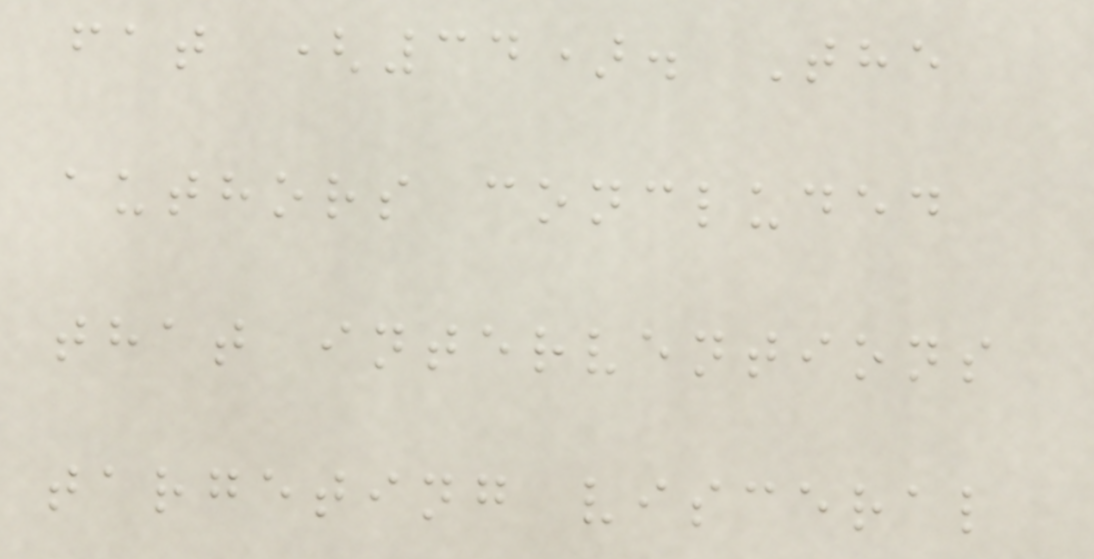fat (34). The
authors concluded
that interventions
targeting visceral
